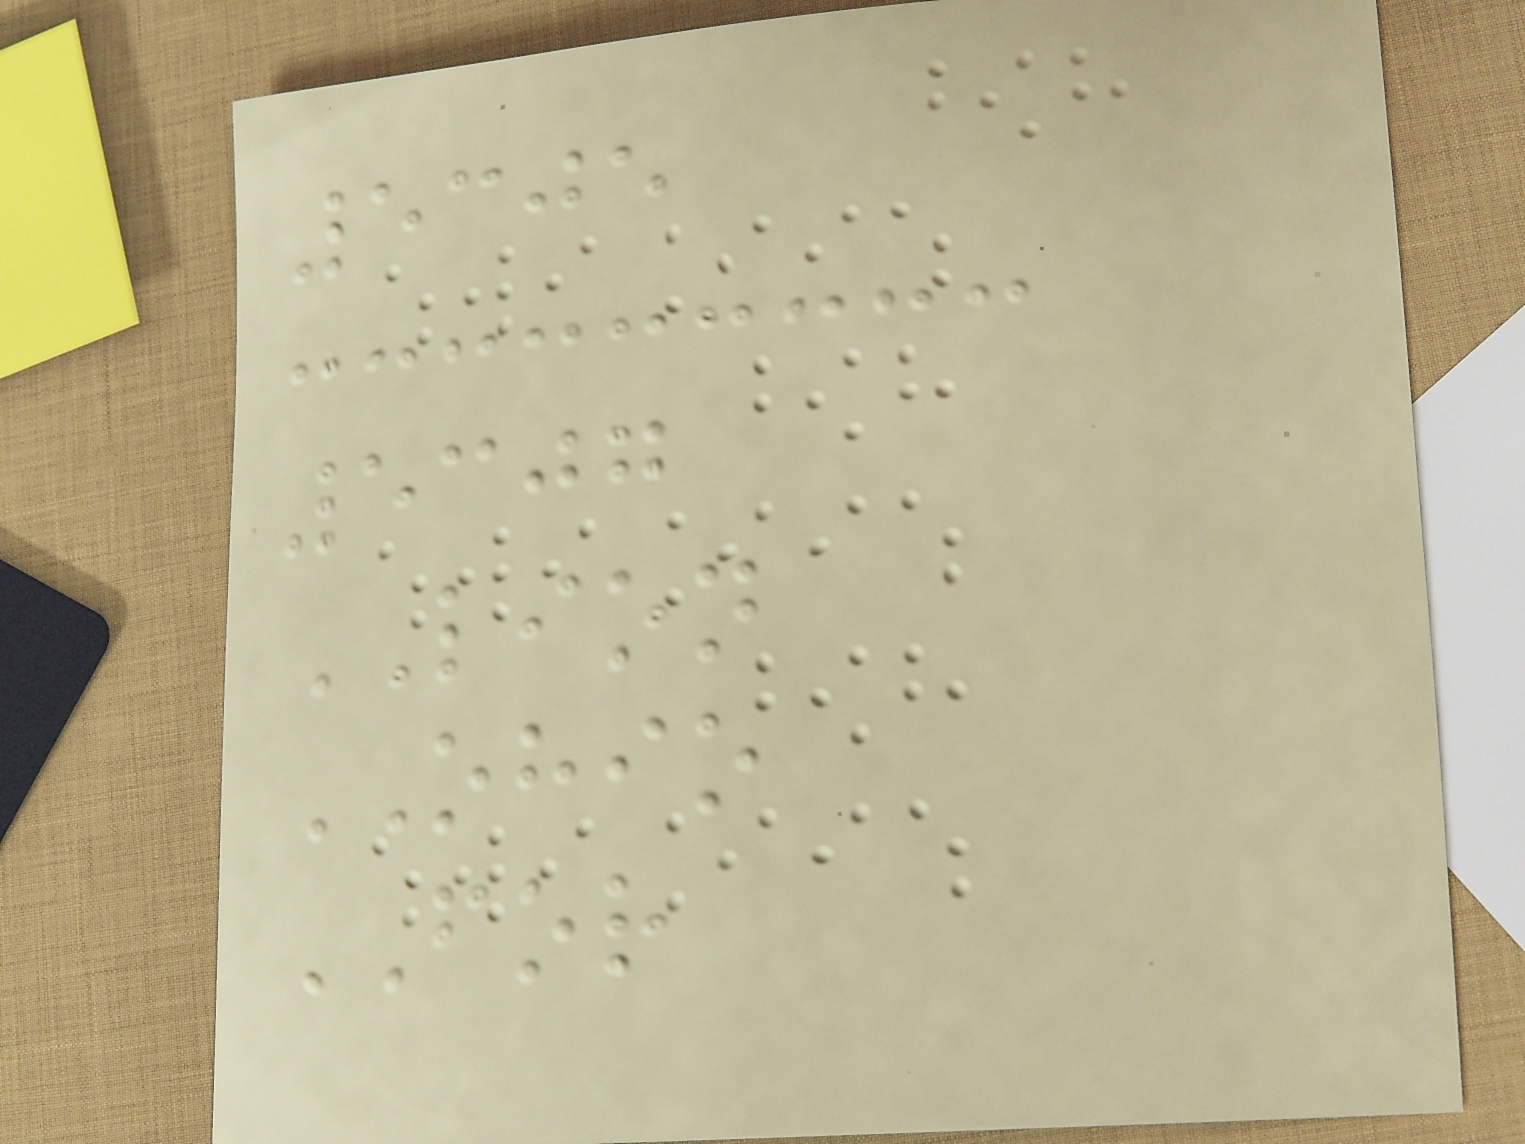5305
5307
LION
OHIO
FOR
